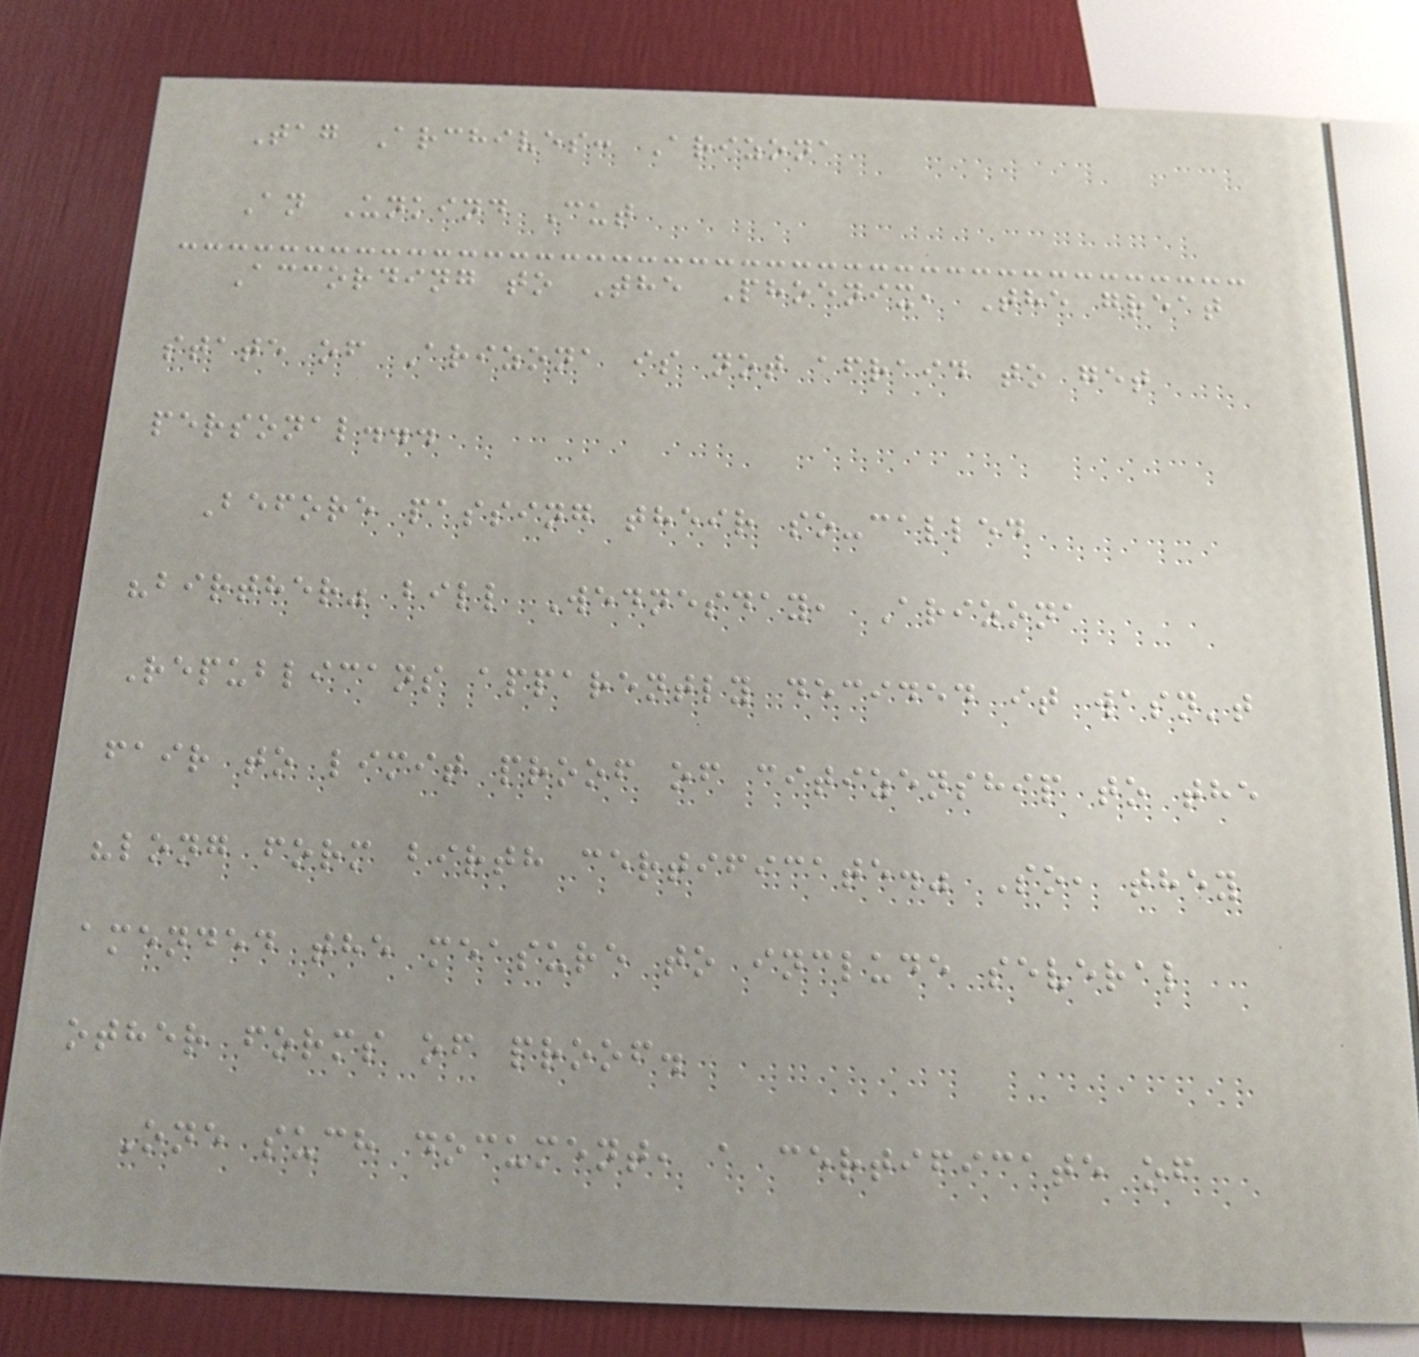Tag Archives: Arizona
An Unkind Cut
According to The Phoenix, The great
state of Arizona is not afraid to get
personal...
Before passing their so-called
"birther" bill Wednesday, Arizona
Republicans apparently decided it wasn't
fair to limit proof of citizenship to the
"long form birth certificate." So, they
amended the measure to include several
other forms of proof.
One such document, a certificate of
